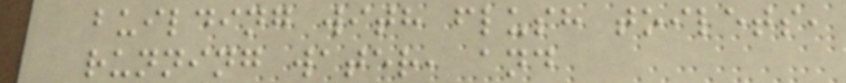building with flush toilets,
running water, and
